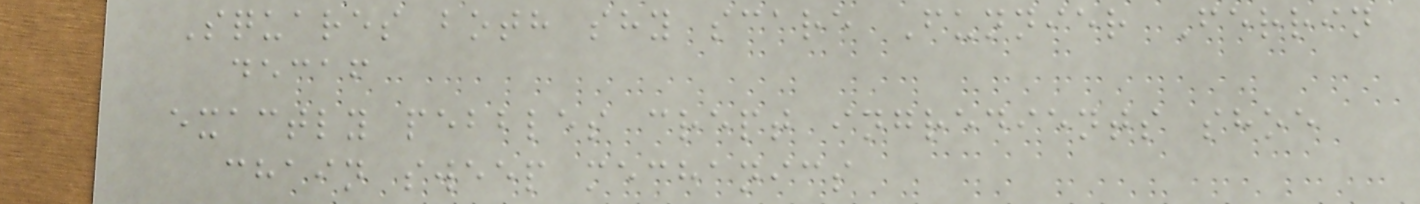Squares both shy scare Funnier Ferrin
decaf
exactly pebbles crept ingredients shoe
chain sweep mechanics
